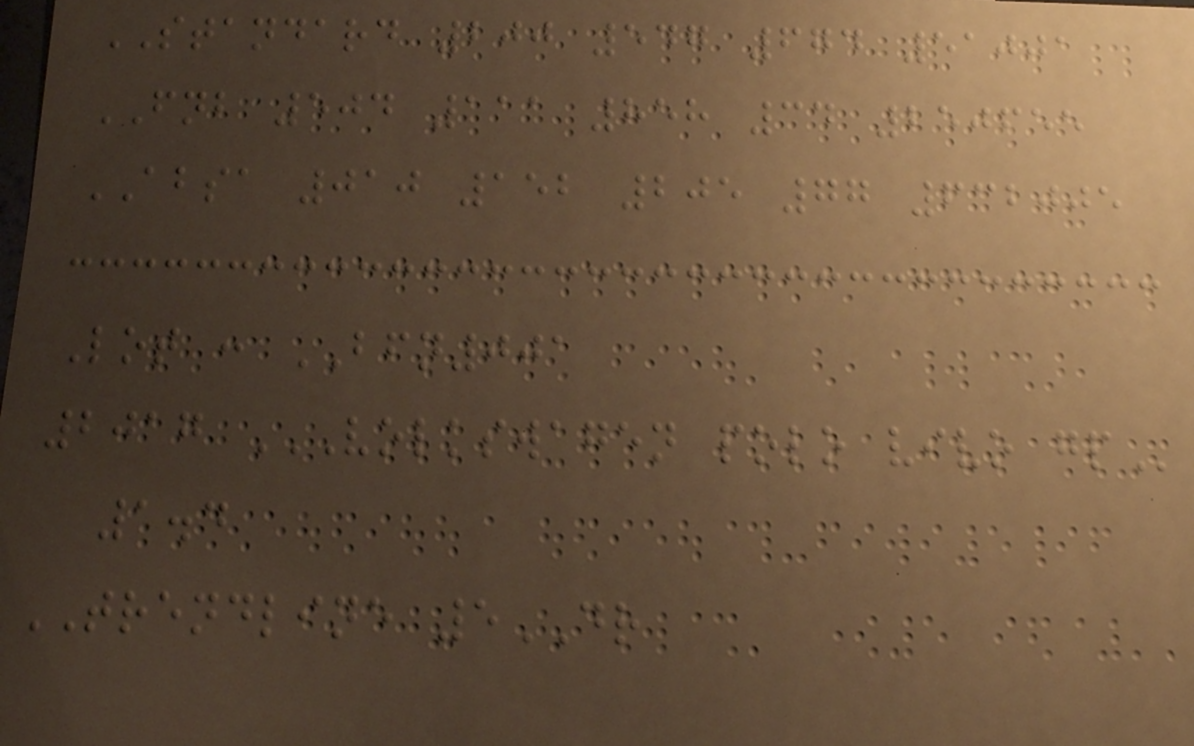STANDARD 200 547 674 51001
FNB 504 111 858 34 250655
ABSA 010 152 205 77 632005
Lot : BFN001
2017 VOLKSWAGEN POLO VIVO GP
1.4
TRENDLINE 5DR
